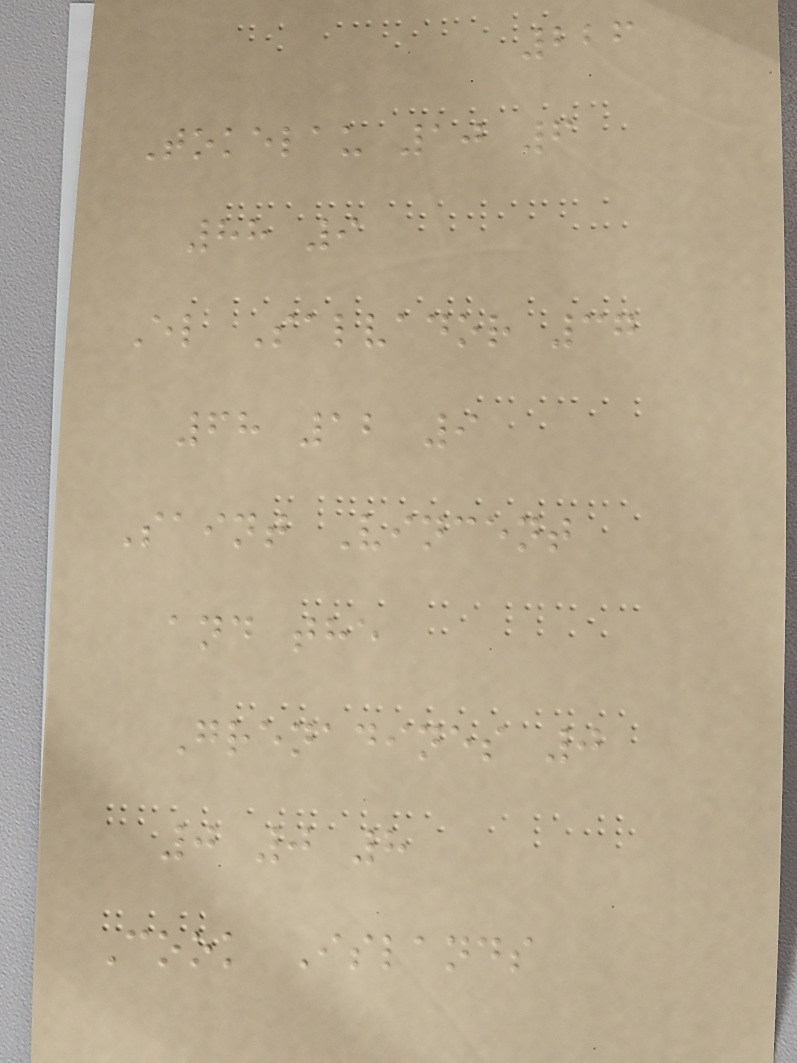226
Tokelau 10 6
88 9
El Salvador 37
68 12 9
Saint Vincent
and the
Grenadines 0
0 0 8
Cook Islands
